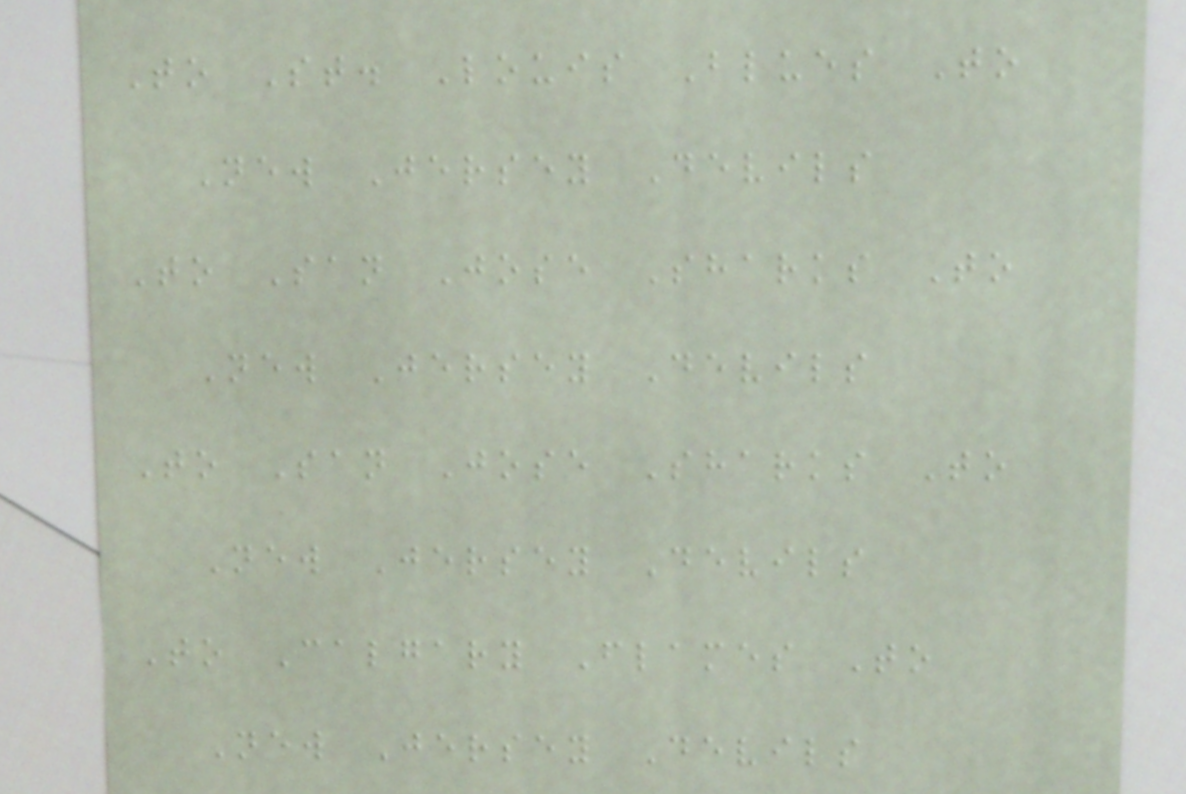To St. Louis Blues To
New Jersey Devils
To San Jose Sharks To
New Jersey Devils
To San Jose Sharks To
New Jersey Devils
To Calgary Flames To
New Jersey Devils
